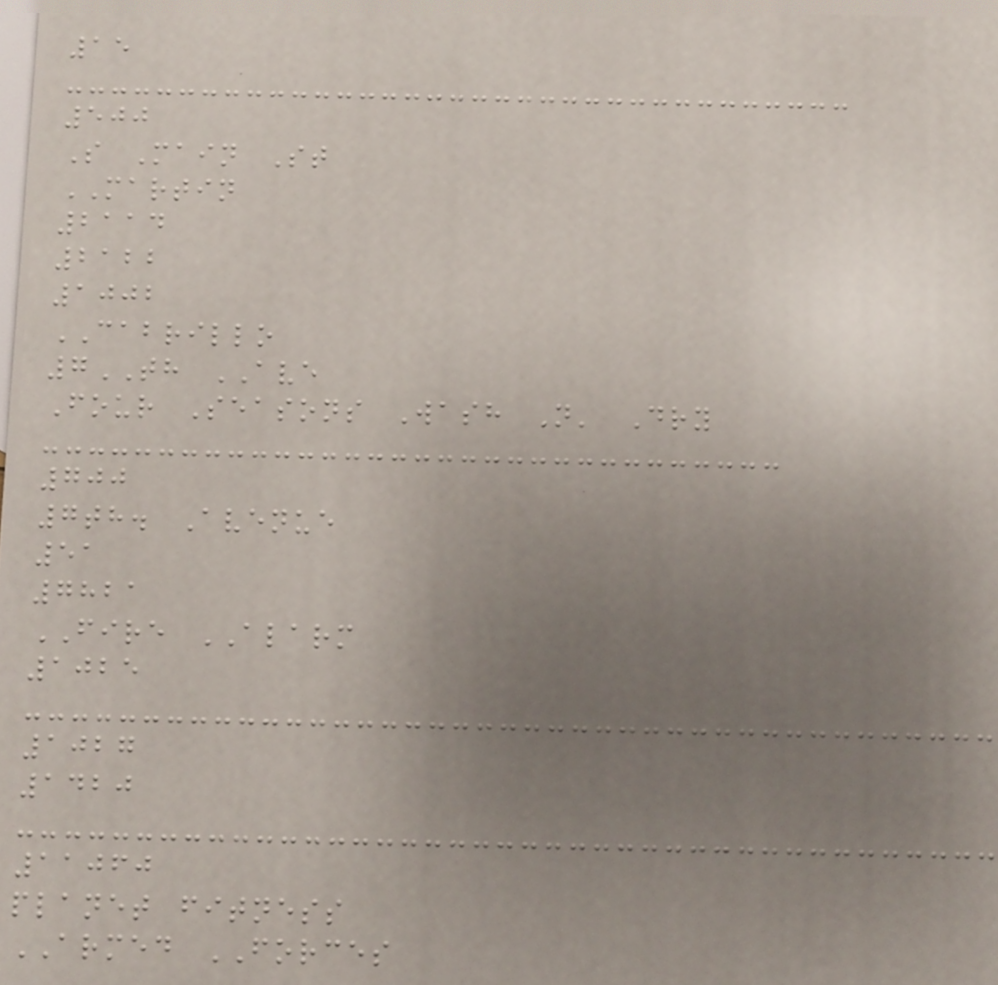15
500
S Main St
MARTIN
2114
2122
1002
CABRILLO
7TH AVE
Four Seasons Wash N' Dry
700
7th. Avenue
51
7821
FIRE ALARM
1025
1027
1420
11060
planet fitness
ARMED FORCES
